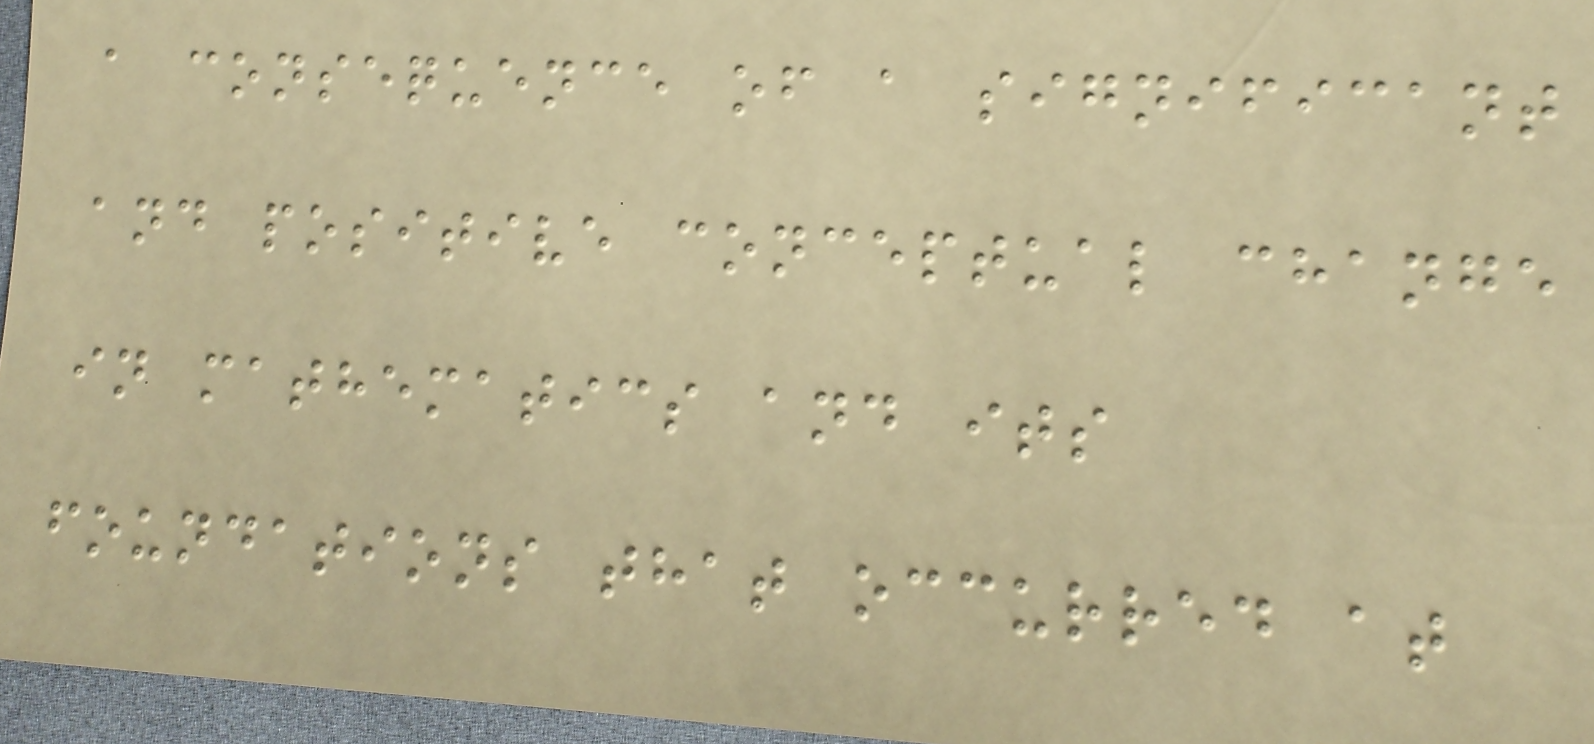a consequence of a significant
and positive conceptual change
in mathematics and its
foundations that occurred at
